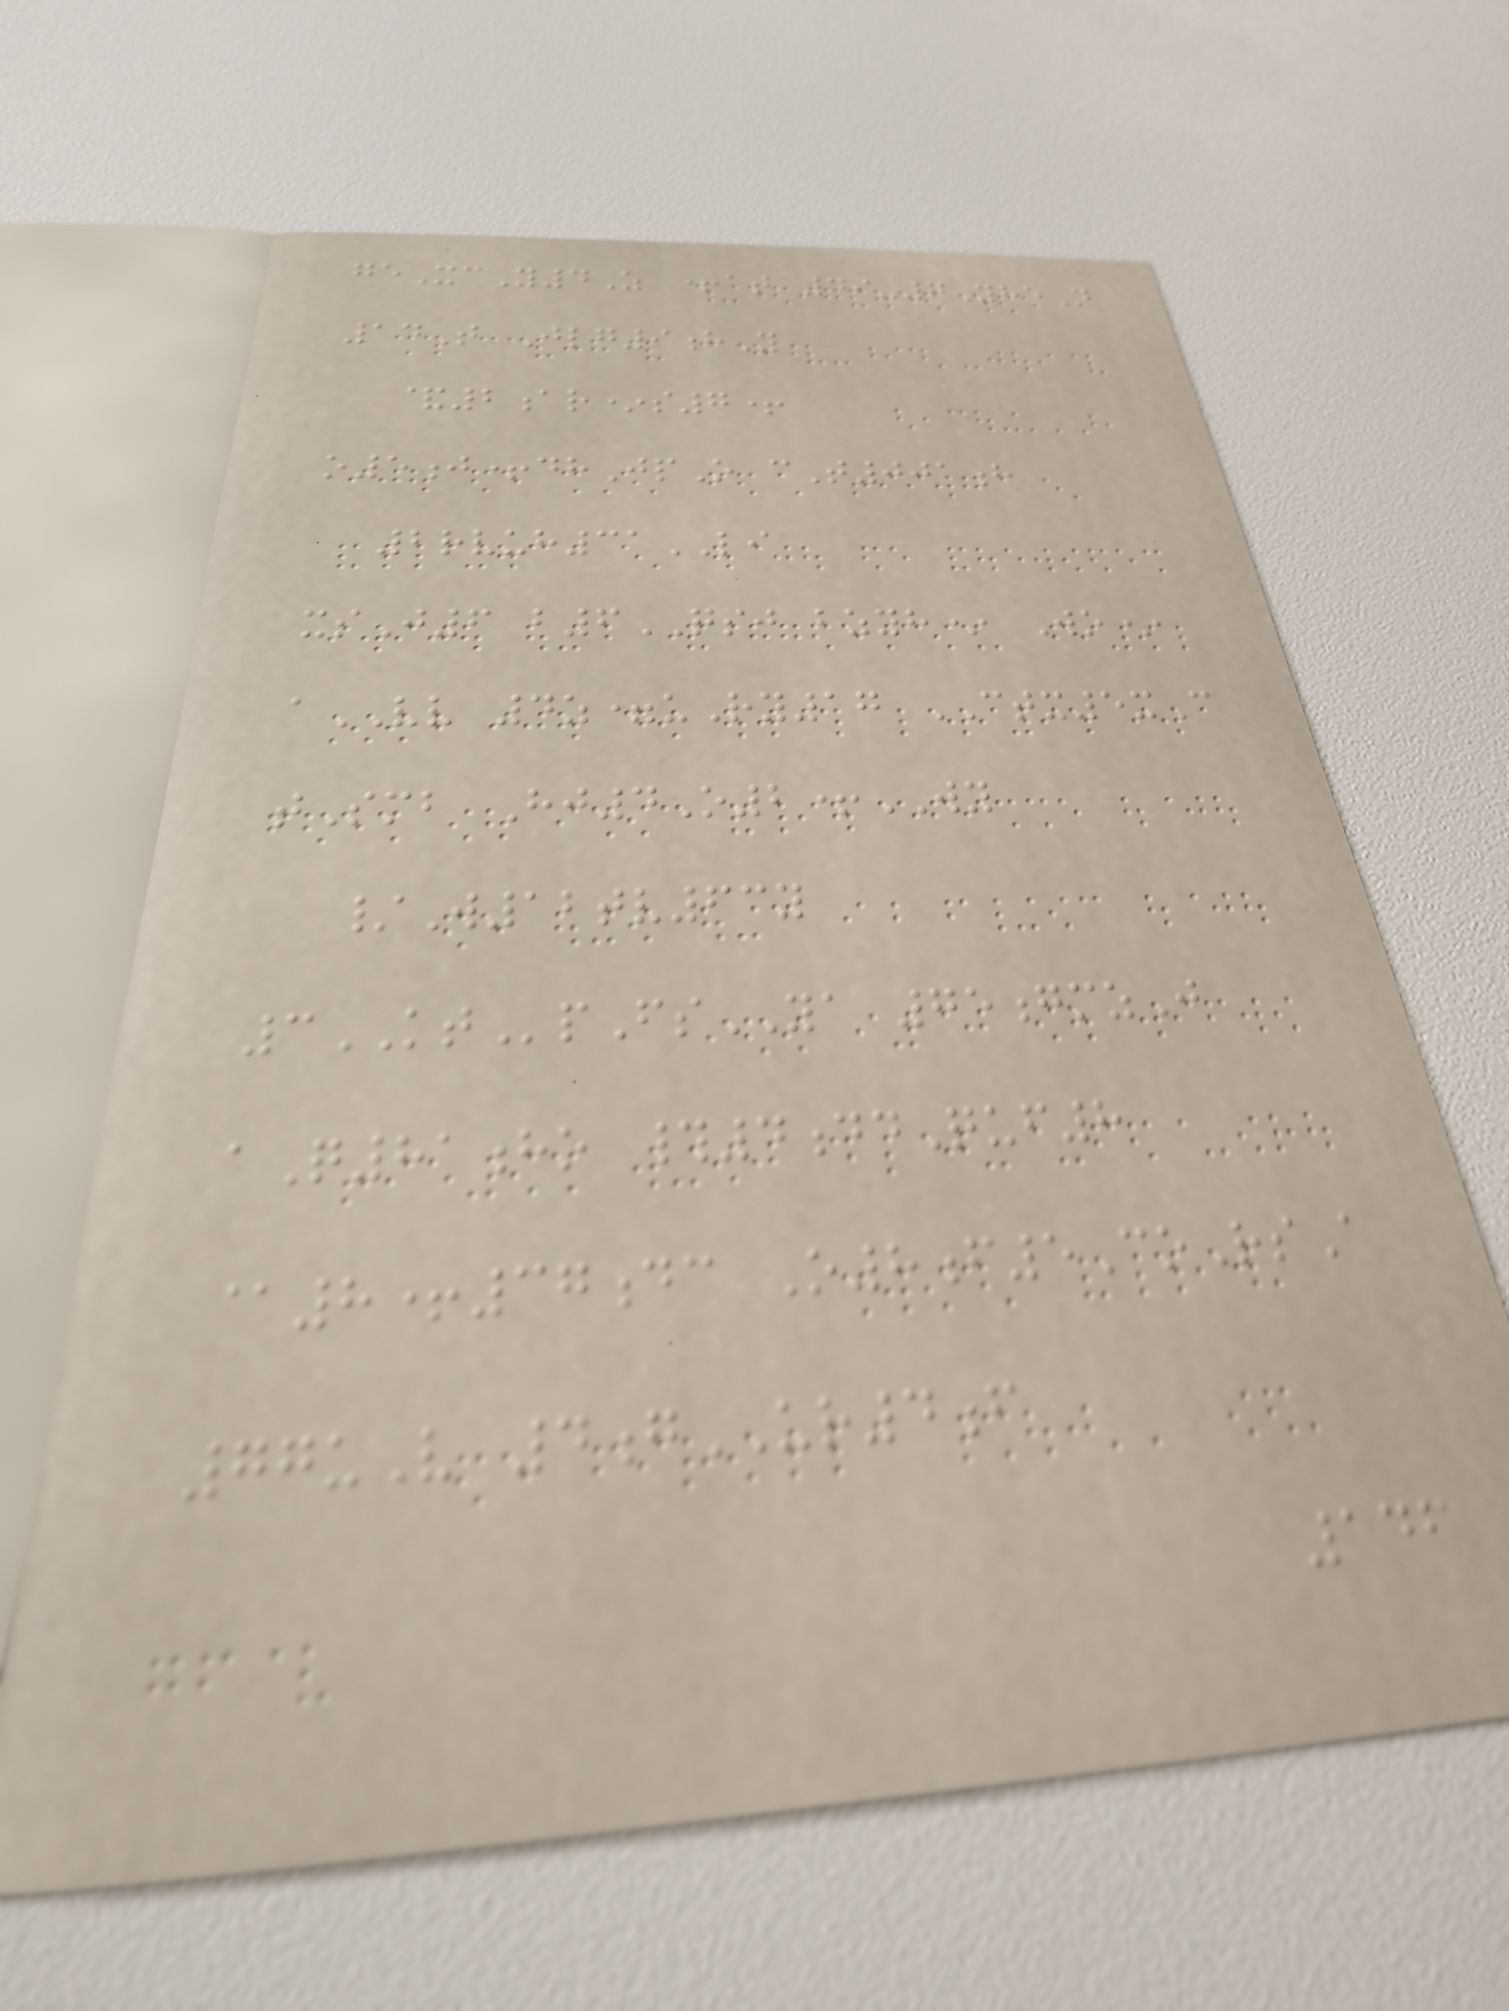geXcY4Z +at 49-7YheN
14T Jlg9hY
&2ar*s7+
o5j+dhJpO cT001h
2rvuh31LI
xsJ6 b6QSJ bzyh* Wo*
aVV 4z=uRy17 CTX5xC
tSmb Hj4O2+WY
/W12tv63y
3KTpFsYA 75gmzJ
aQ81ho #4ddQuf8
@8+37dc O8f5CoRsA
77uV 4gUR4f
146
